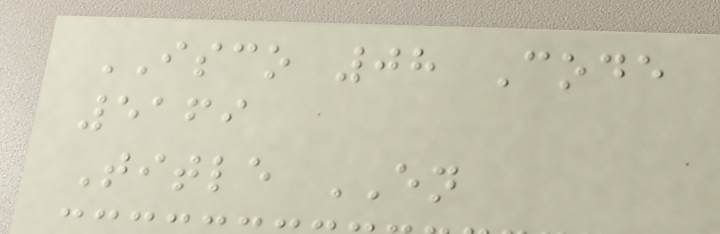ISCO 08 Code
5169
Title EN
